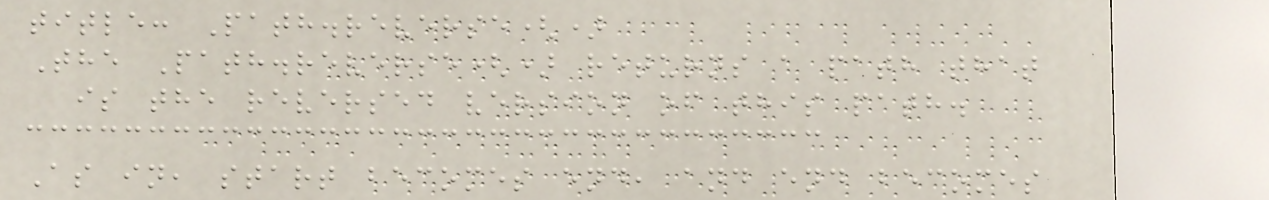title: Path.reverse()
The Path.reverse() returns a path that
is the reversed version of this path.
As in, start becomes end, and end becomes
